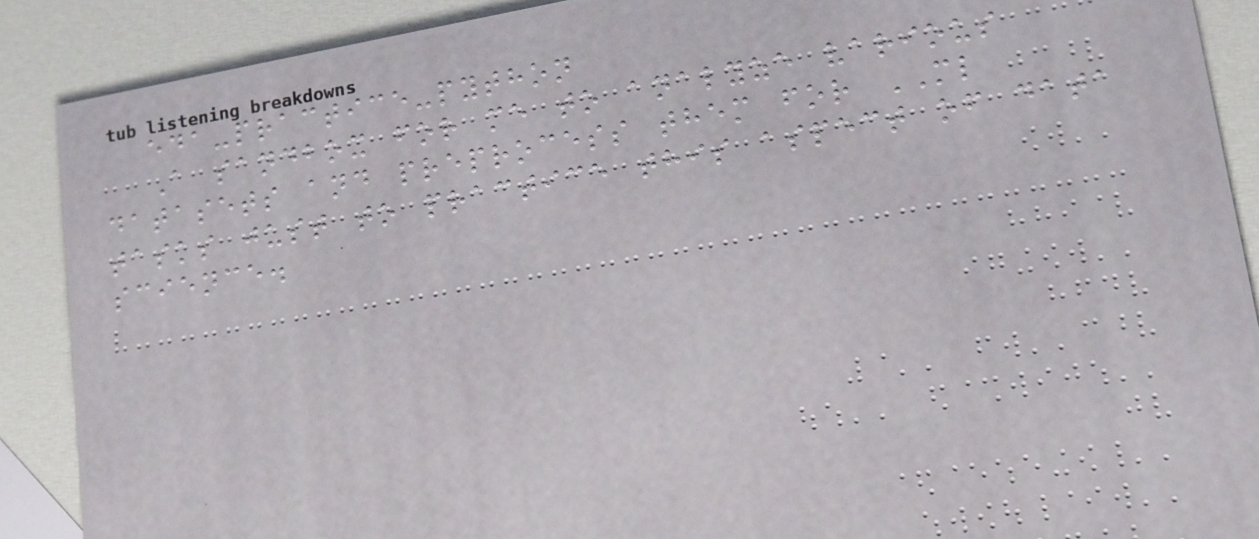eda-practice-python
A sandbox for me to analyze various
datasets and preprocess them for ML
tasks just to practice this aspect of data
science.
